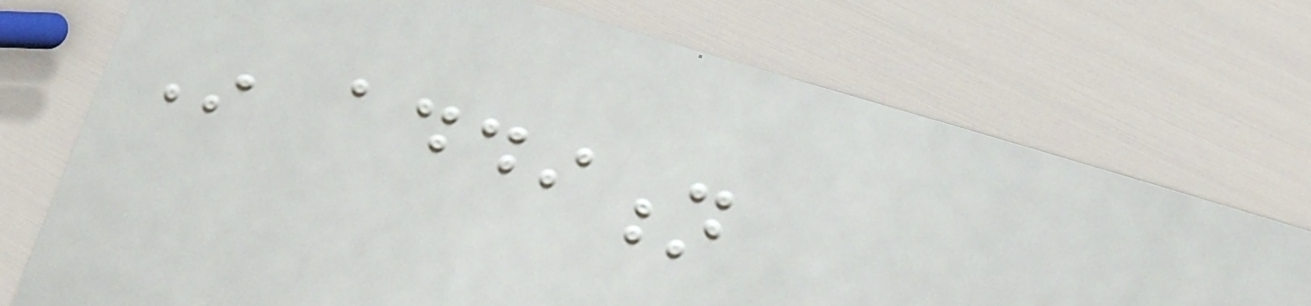In addition
